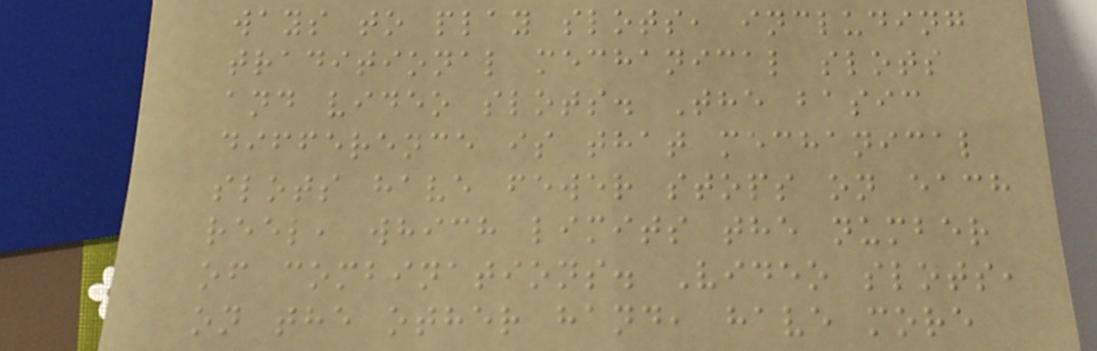ways to play slots, including
traditional mechanical slots
and video slots. The basic
difference is that mechanical
slots have fewer stops on each
reel, which limits the number
of combinations. Video slots,
on the other hand, have more
